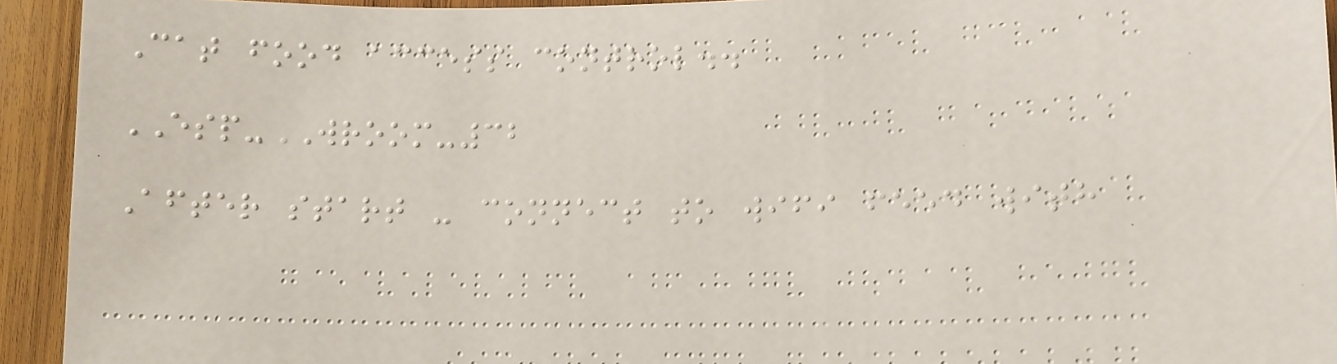Cat food access control..
ESP-WROOM-32
After start - connect to wifi feed with
